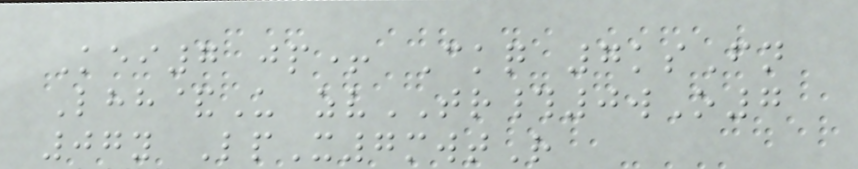Kei7 jp+ Ckq 7ksFn
Lhh&U zvTR#0wO7
07y LpX7mwtR
